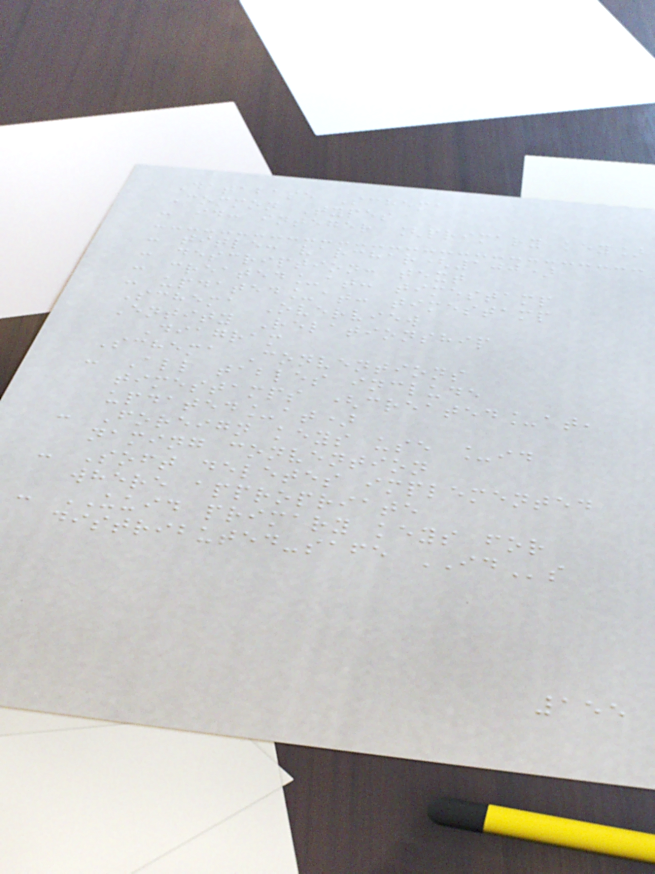Database Schema
Common Types
- id: integer [primary key]
- title: varchar(100)
- description: text
- created_at: timestamp
- updated_at: timestamp
Schema Overview
Entity Relationship
Diagram
Schema Conventions
- All tables include
timestamps (created_at,
updated_at)
- Foreign keys use _id
naming convention
- Soft deletes implemented
where appropriate
- UUID primary keys for
distributed-safe IDs
155
